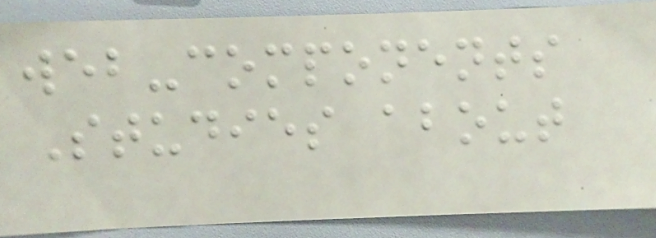web-components
Studies about
